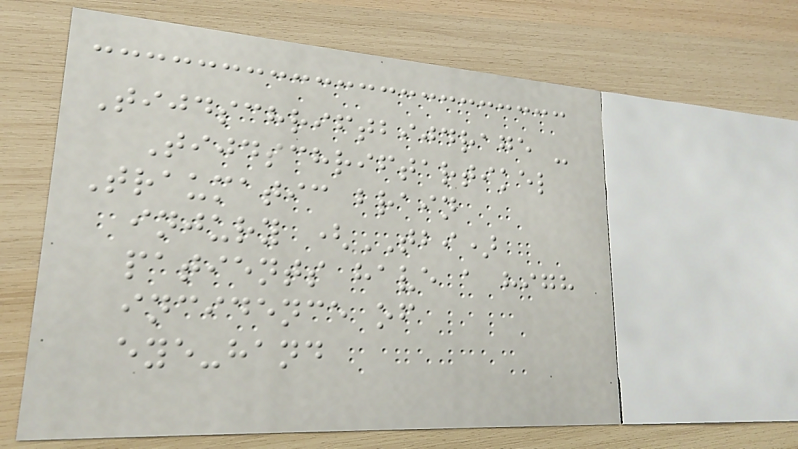Tijdschriftbijdrage -
Tijdschriftartikel
Traumatic brain
injury (TBI)
patients have a high
incidence of
eye-hand
